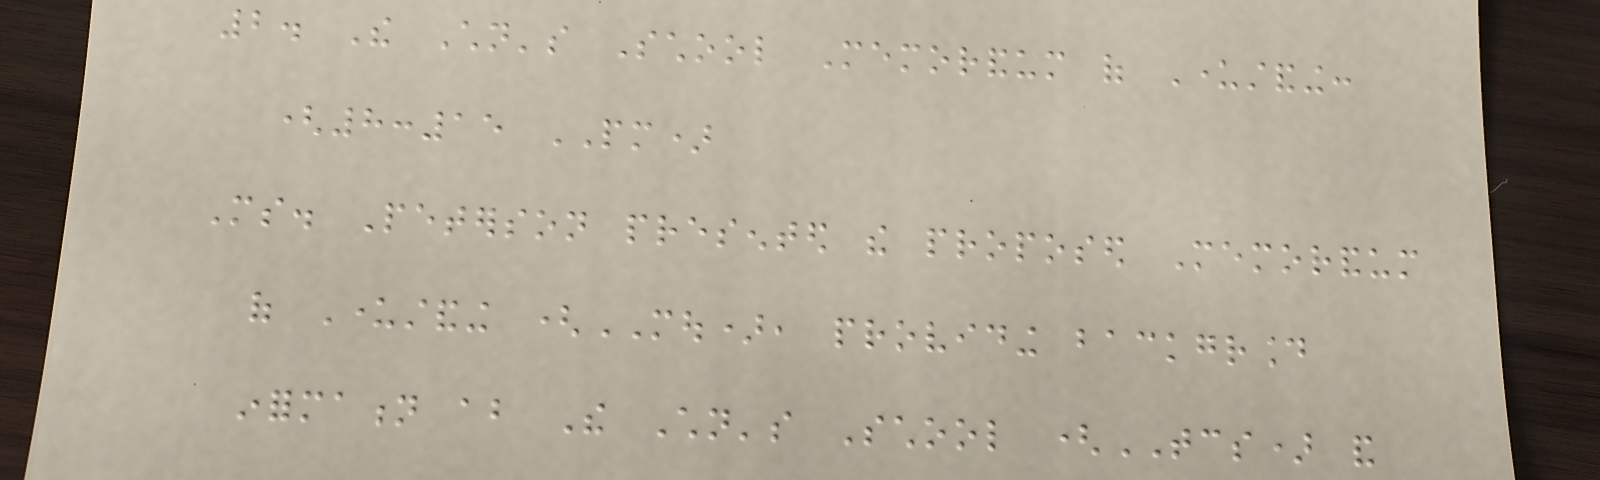2. The Children's School Memorandum of Understanding:
(8:15 PM)
Ms. Peterson presented the proposed Memorandum
of Understanding (MOU), providing background
information about The Children's School (TCS) and
